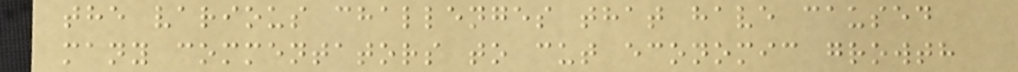the various challenges that have caused
many commentators to cut economic growth
